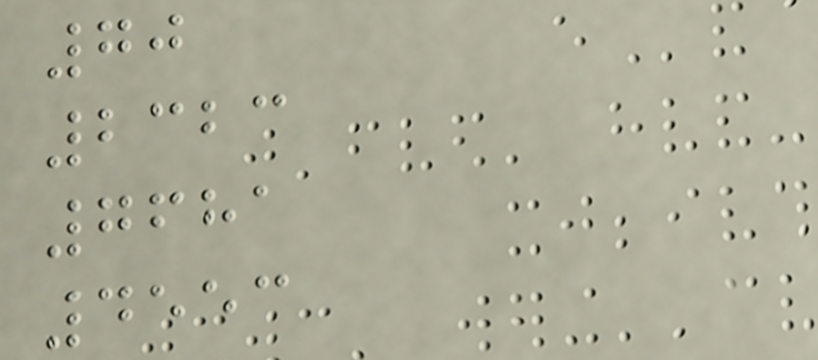70
2323
7681
4553
